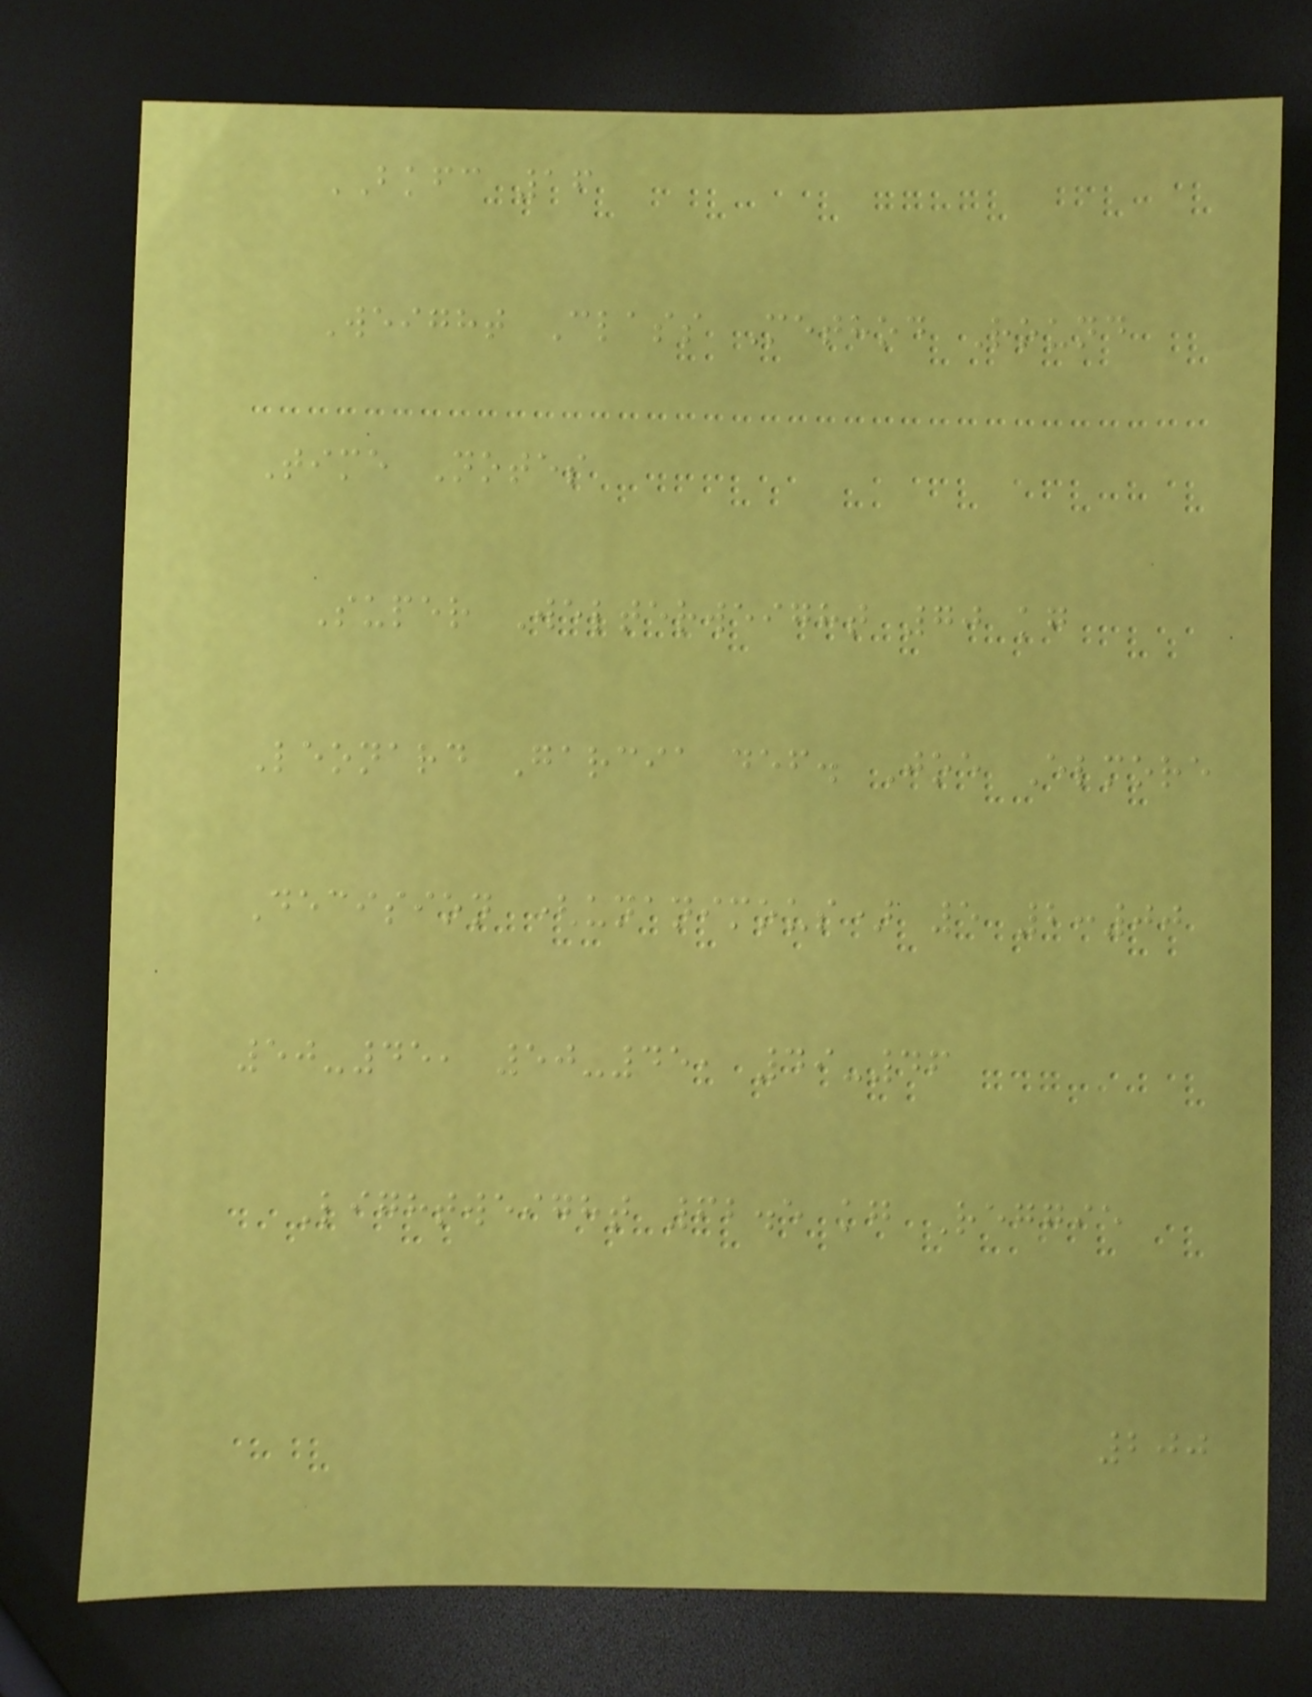BKFC 16
Weight Class Method Round
Time Notes
Super Welterweight 70 kg
Leonard Garcia def. Joe Elmore
Decision (unanimous) 5 2:00
50-45, 50-45, 49-46
Lightweight 62.5 kg Reggie
200
